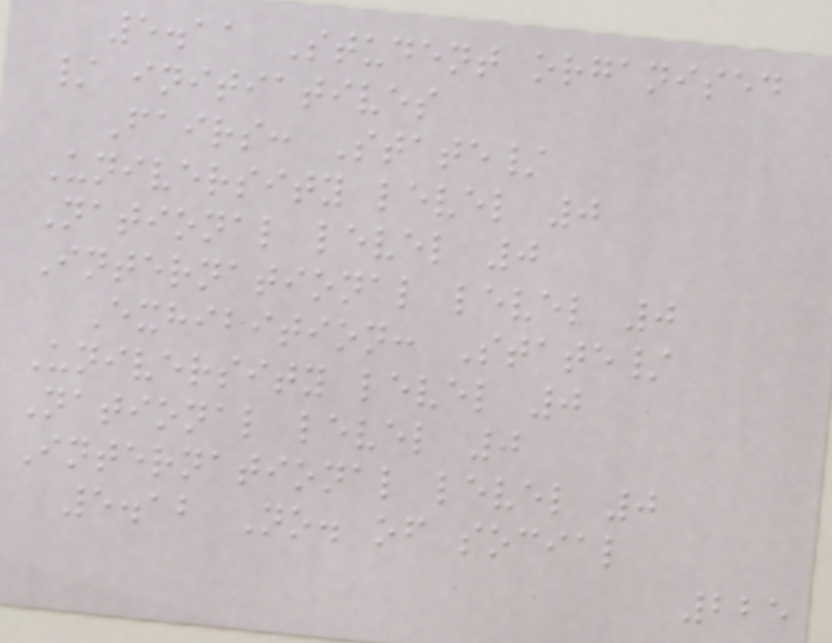5.11 Student organised
/ initiatives
Fairs: State/
University level 0
National level 0
International level 0
Exhibition: State/
University level 0
National level 0
International level 0
5.12 No. of social
225
